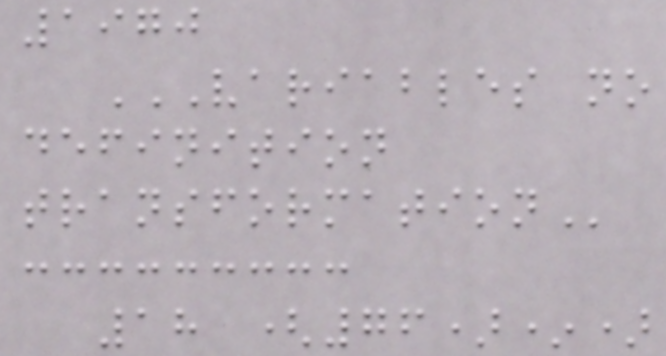1970
VARIABLES NO
DEFINITION
TRANSFORMATION
18 (76)*)
